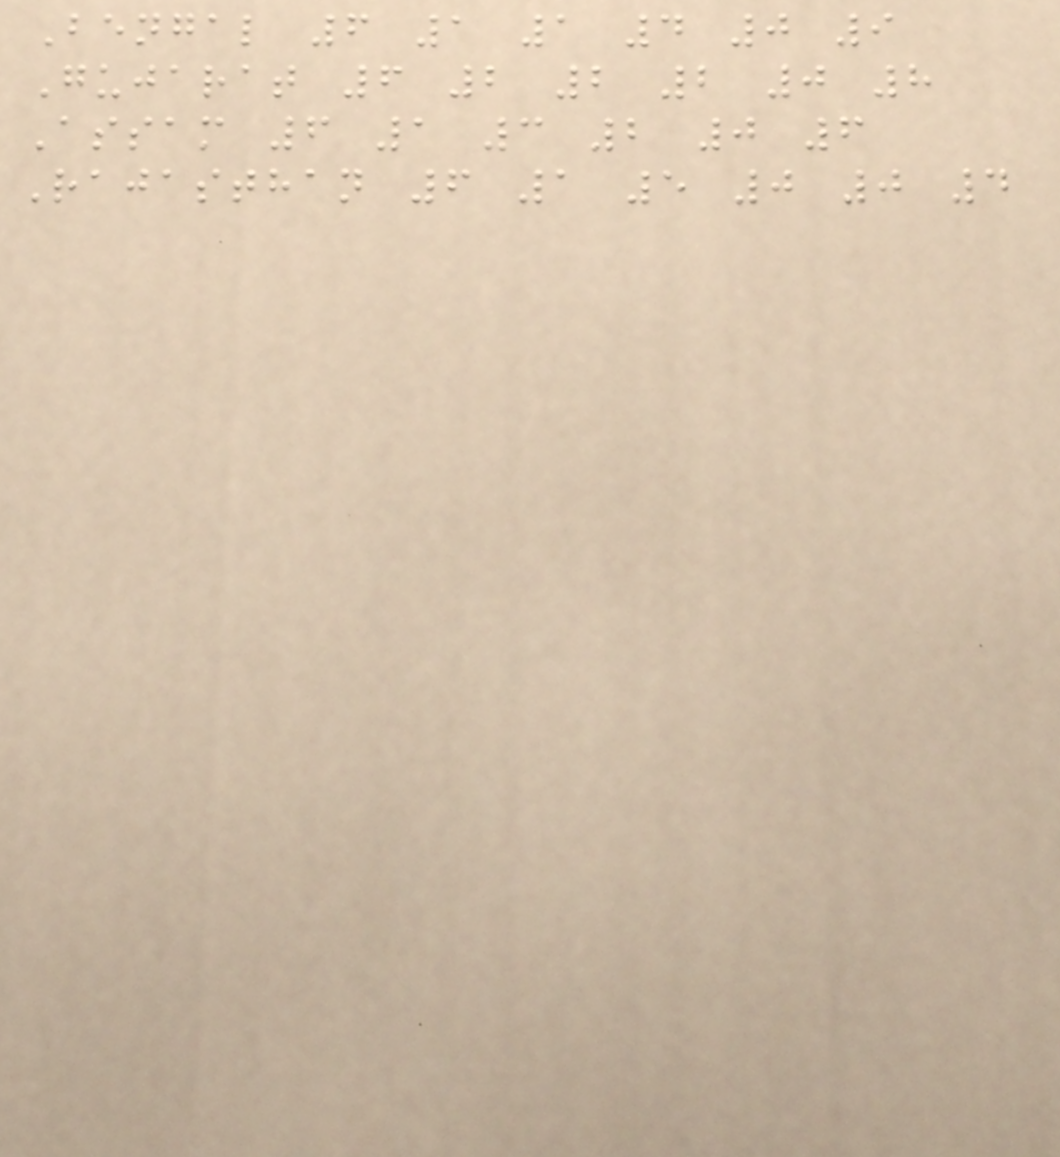Bengal 6 1 1 4 0 9
Gujarat 6 2 2 2 0 8
Assam 6 1 3 2 0 6
Rajasthan 6 1 5 0 0 4
